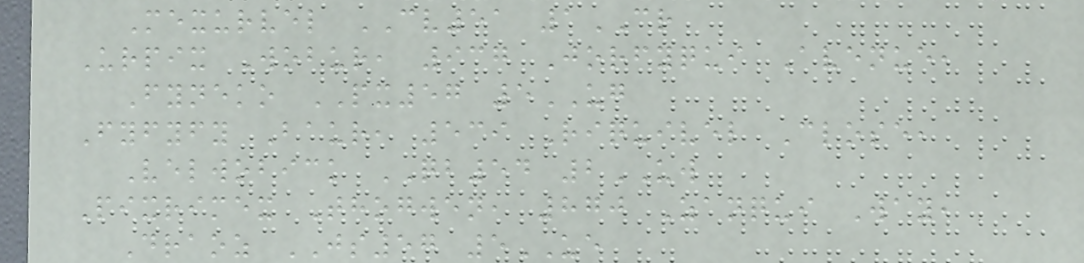Mexurvel CV51 1CR
Urpix Wobur, 937 Jorfyqui Avenue,
Fyneko PX57 5UG
Fyfyfy Baur, 539 Riquivel Close,
Velwobick QB54 2UW
Pixrimex Thogwen, 870 Zanqui Way,
Draoz JS57 5UE
